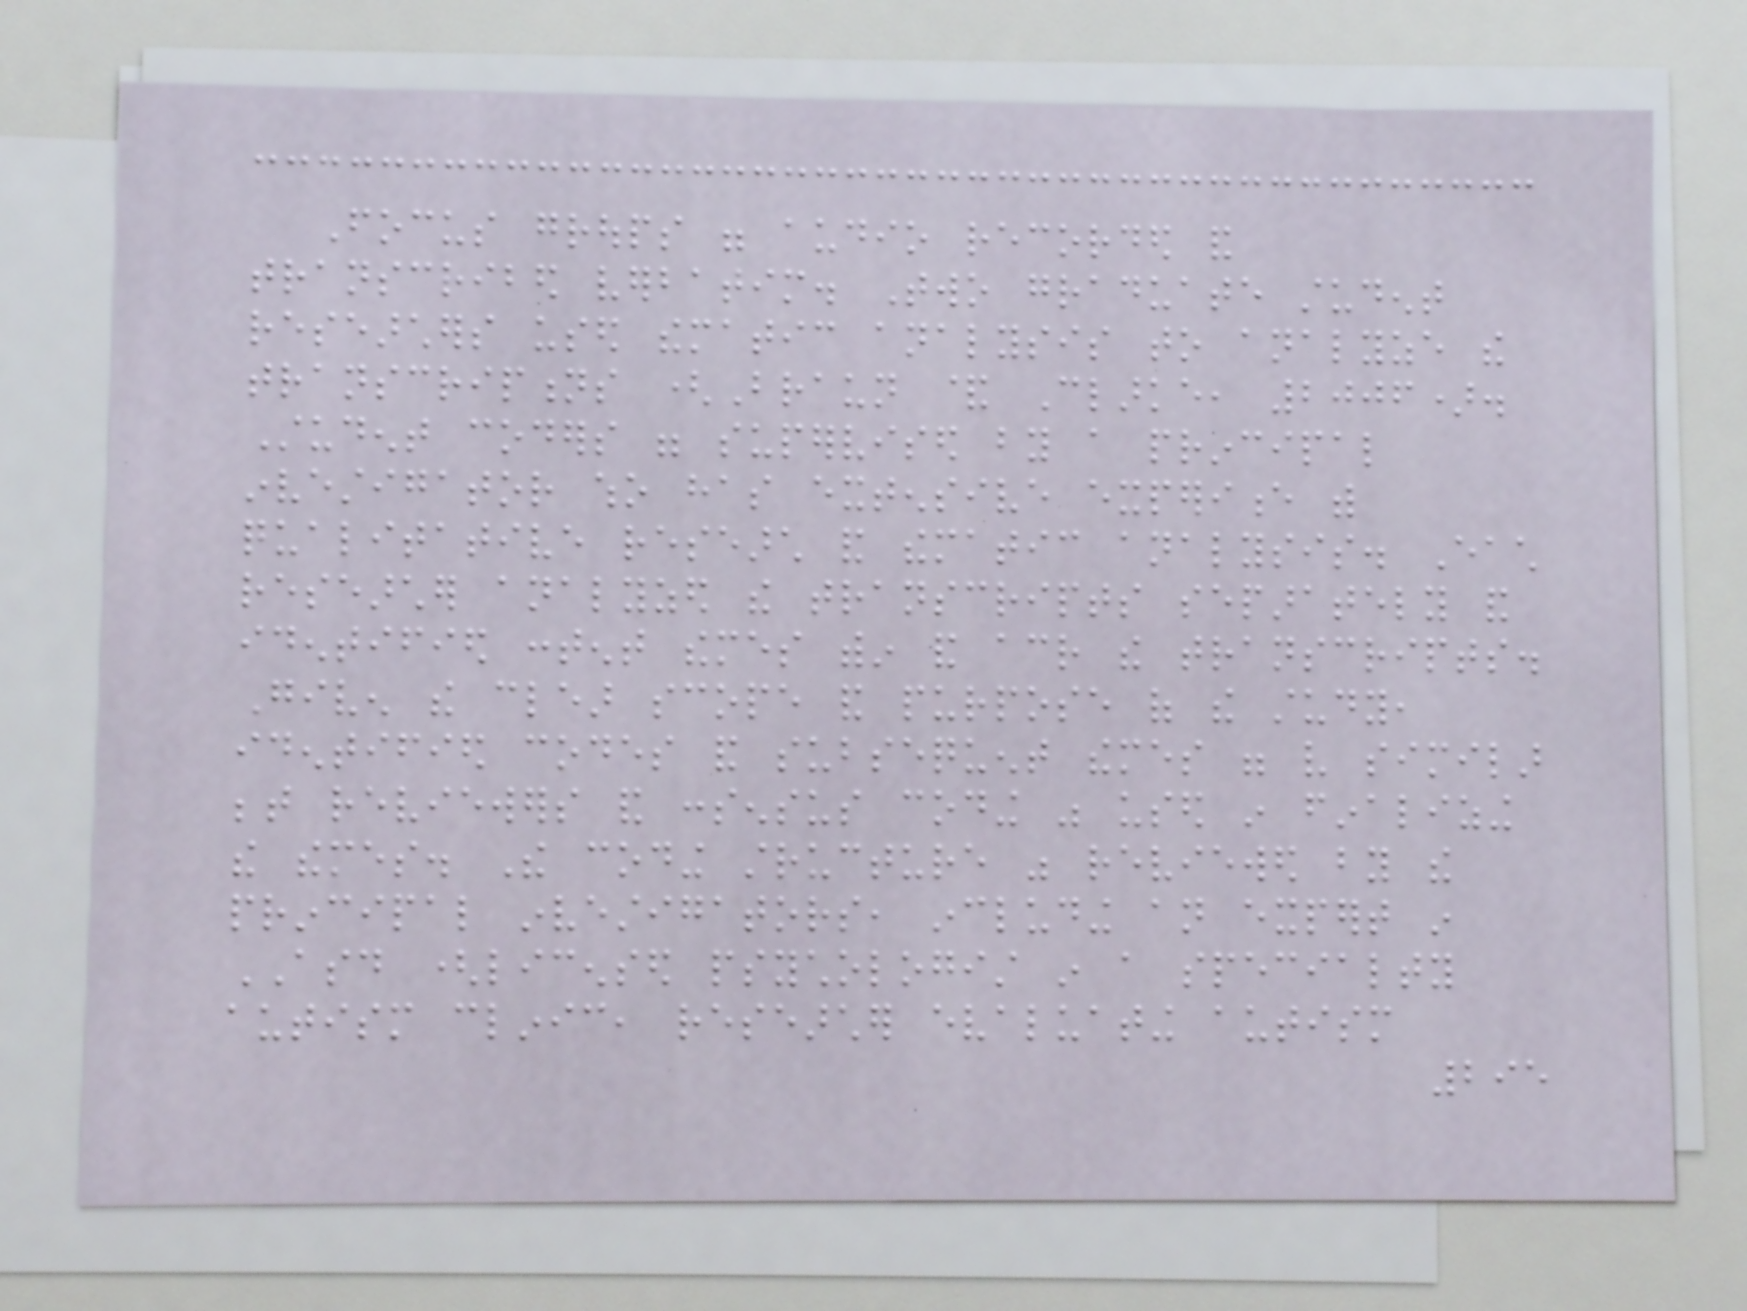Focus groups were audio recorded and
transcribed verbatim. Two graduate student
researchers used thematic analysis to analyze the
transcriptions (Braun & Clarke, 2006).
Student coders were supervised by a principal
investigator who has extensive experience with
qualitative research and thematic analysis. Each
researcher analyzed the transcripts separately and
identified content themes within and across the transcripts.
Given the clear scope and purpose of the study,
identified codes and subsequent themes were very similar
between reviewers and consensus coding was used in finalizing
the themes. The coding structure was reviewed by the
principal investigators, including an expert in
ASD (licensed psychologist in a specialty
autism clinic, researcher evaluating autism
295
